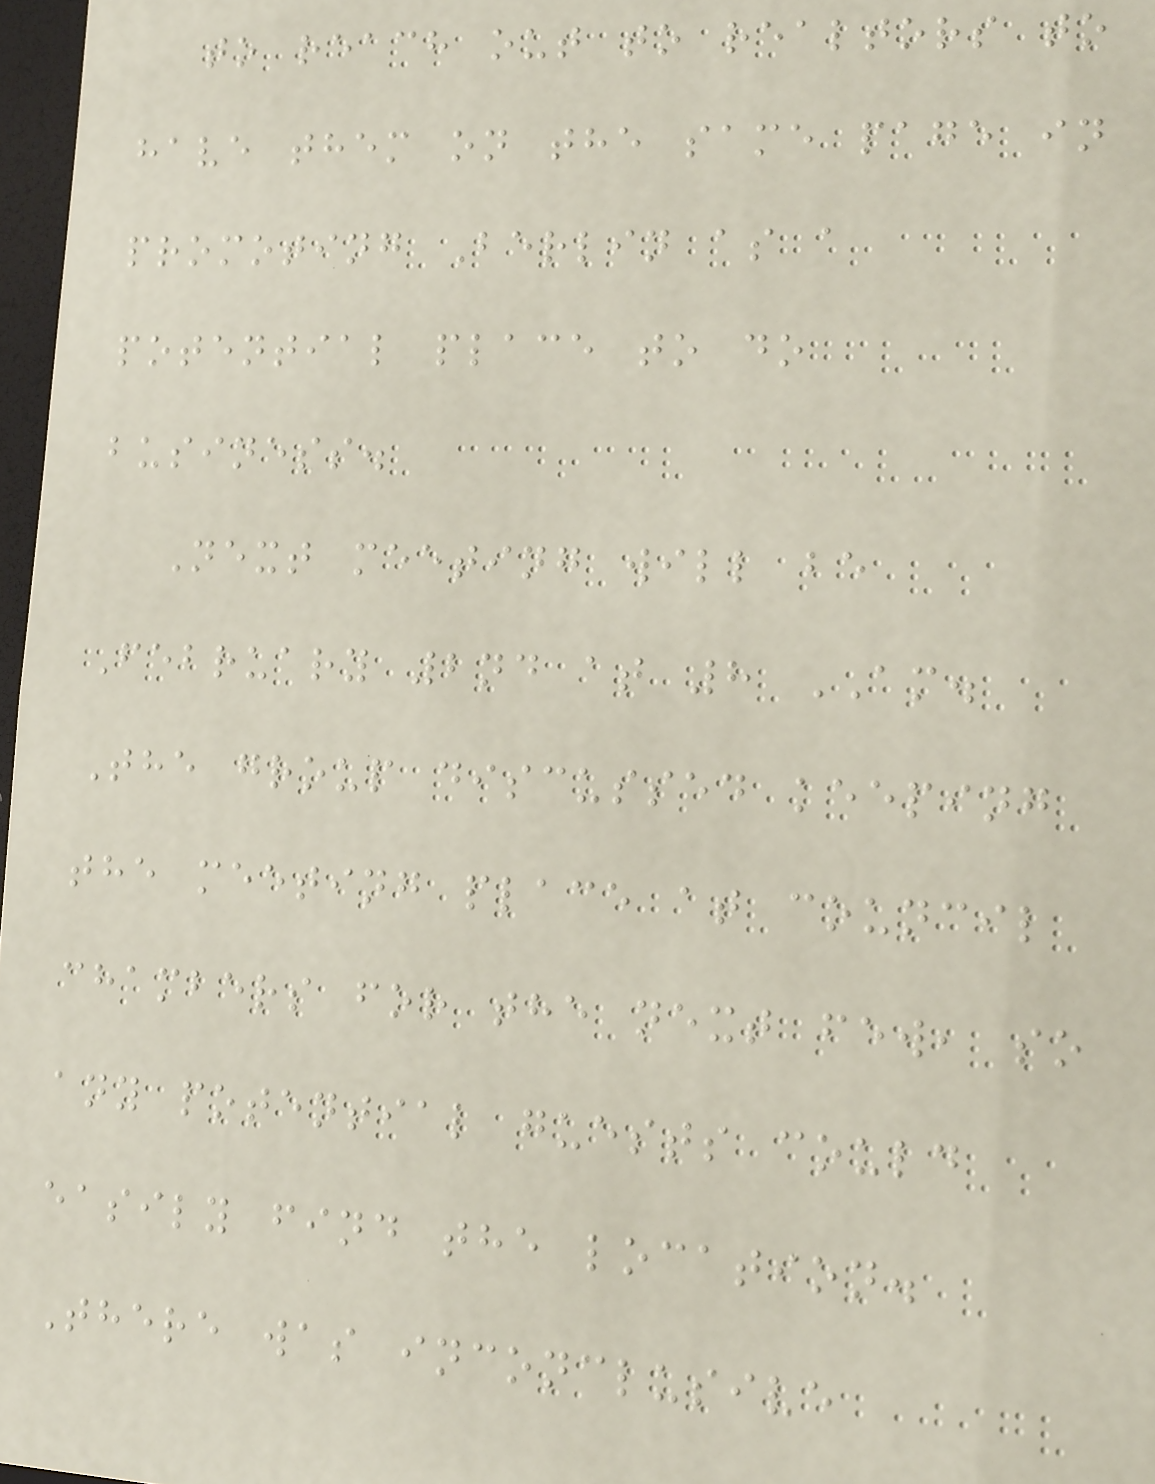to reach out to realtors to
have them on the same page in
promoting Berlin as a
potential place to do
business.
Next meeting will be
February 2nd at 8 AM.
The group discussed keeping
the meeting place at council
chambers for the next few, so
any potential guests could
easily find the location.
There was inconclusive
